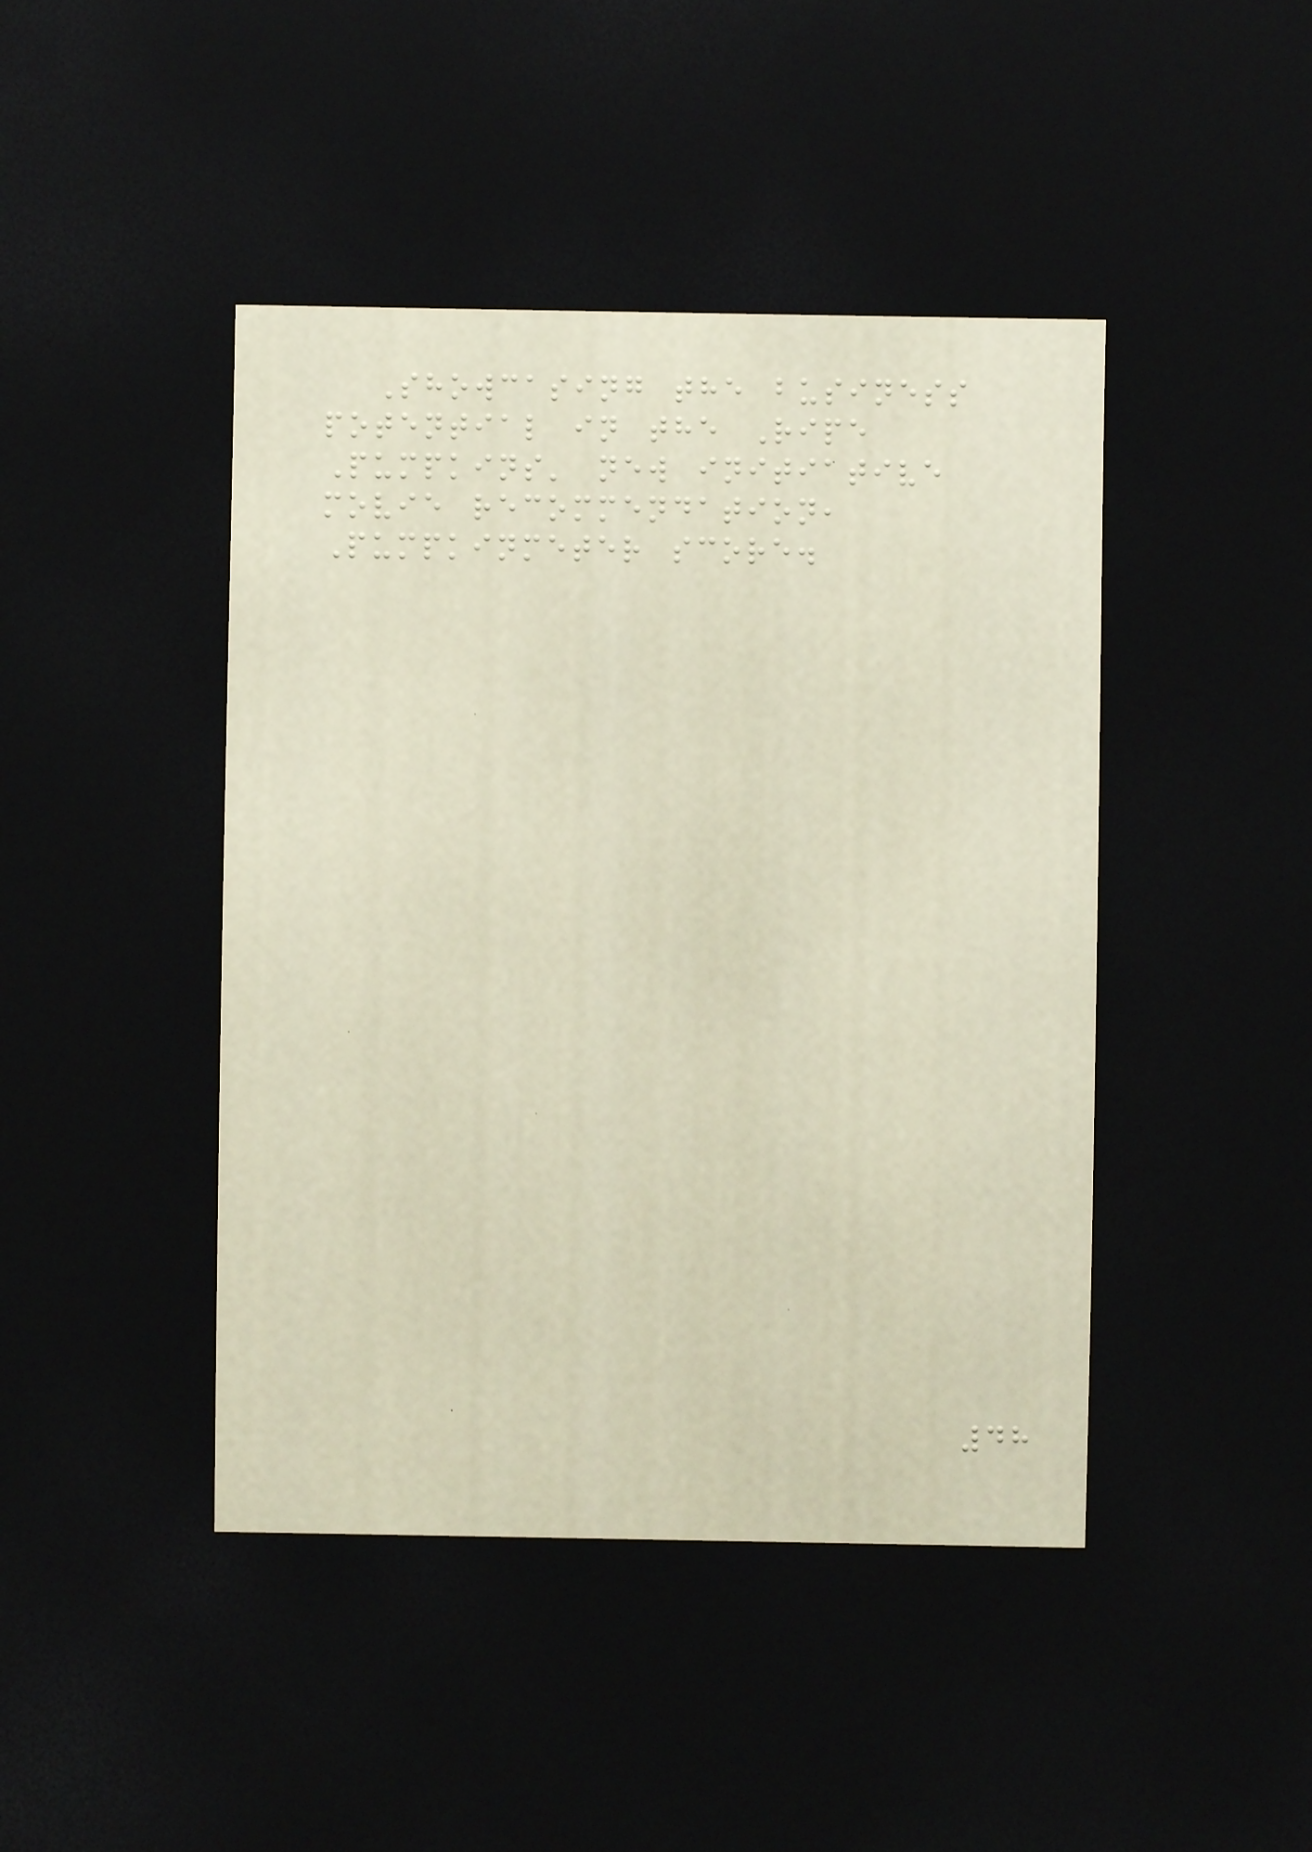Showcasing the business
potential in the Ripe
Pumpkins' new initiative
movie recommendation,
Pumpkinmeter score.
48
